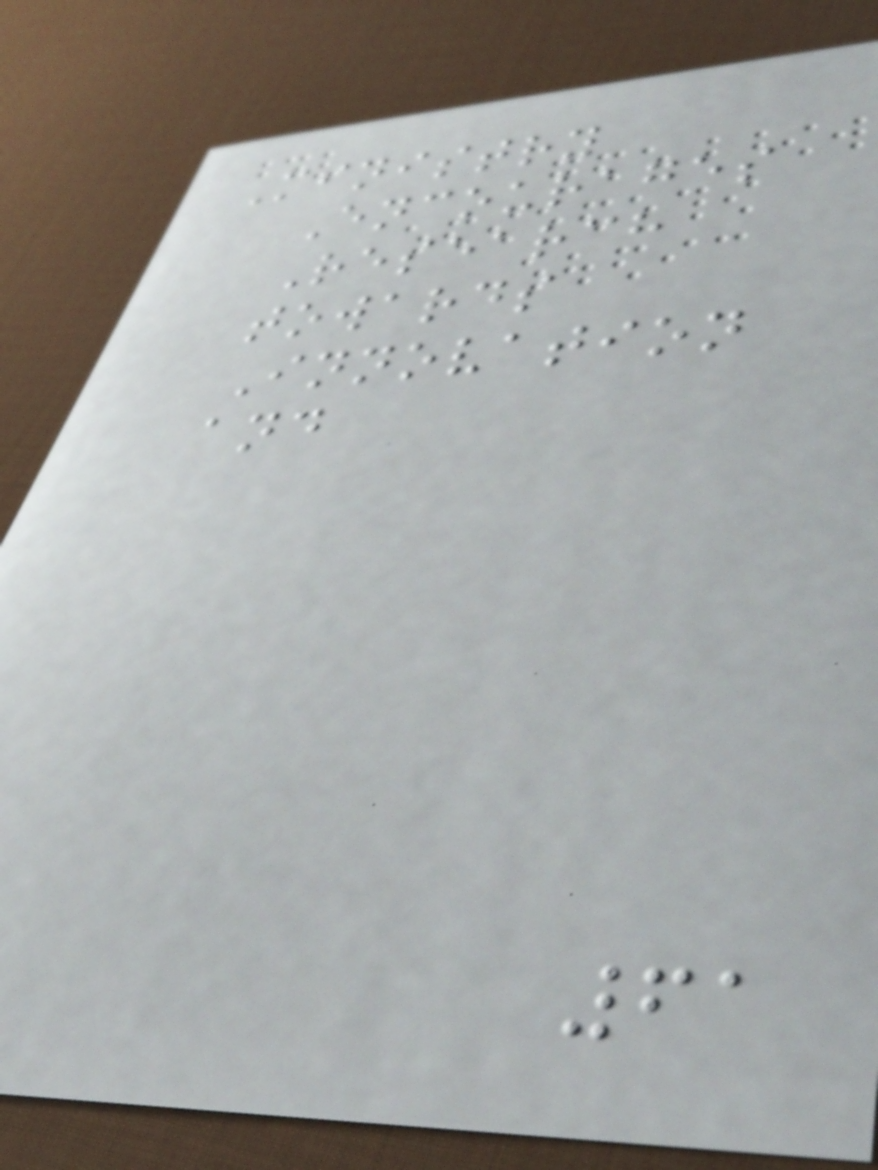Ministry
Encourages
Research
towards
Innovation
and
61
